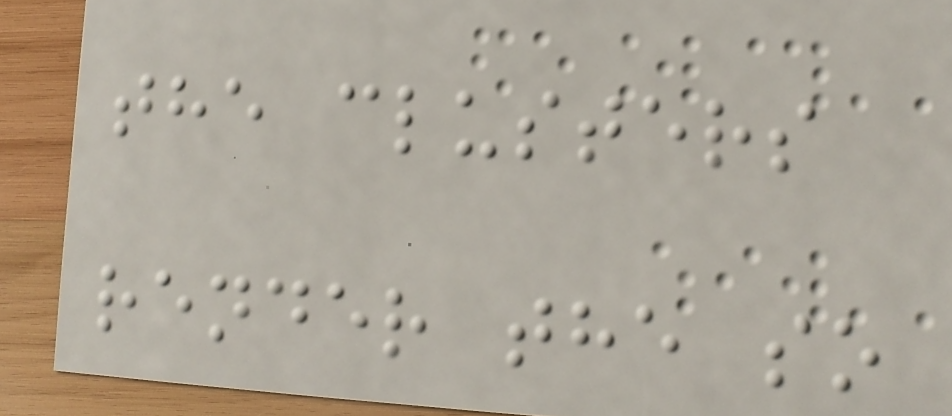the clusters
render the so
